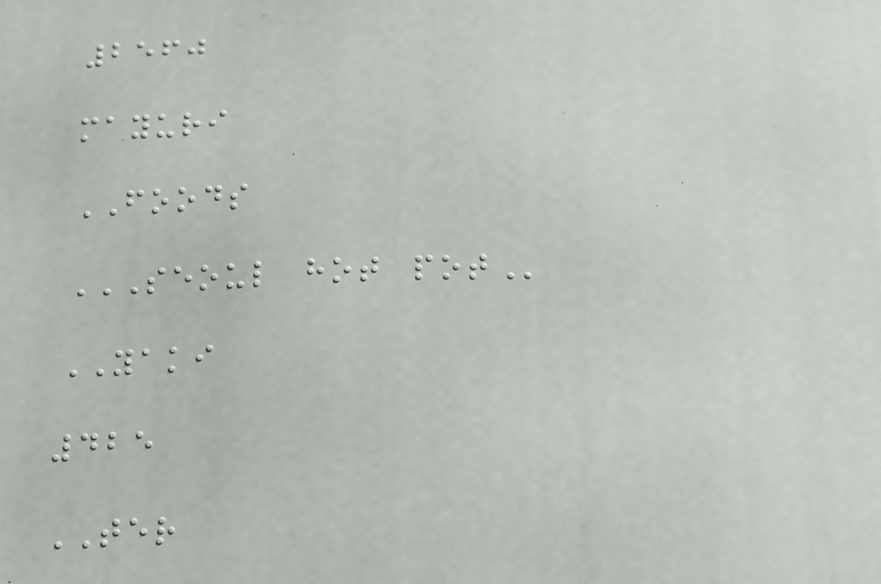2560
mayuri
FOODS
SEOUL HOT POT
YAKI
425
TER
